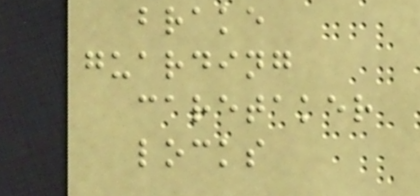brake
guarding
caretaker
locks
